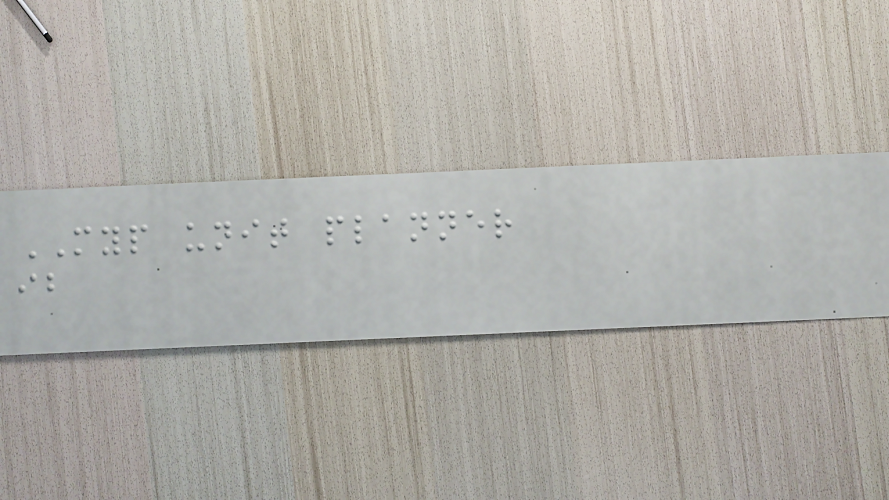MYP unit planner
ib
